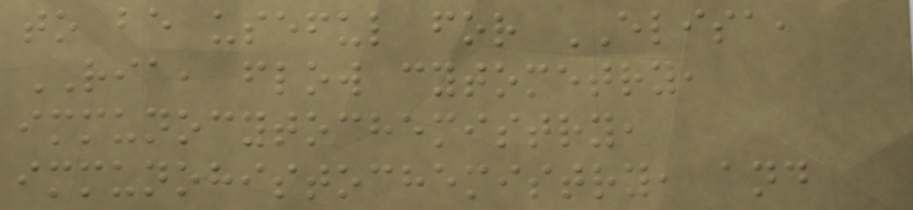to be useful for ELISA,
RIA, flow cytometry,
immunocytochemistry,
immunohistochemistry, and
